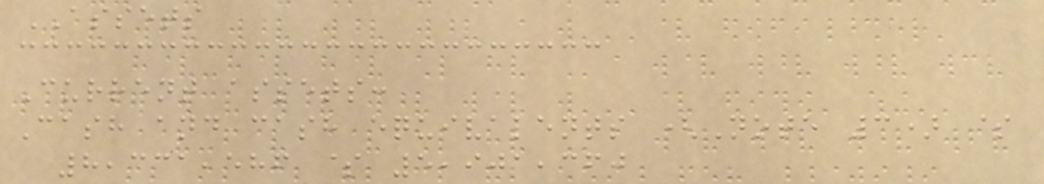ASSETS
Current assets:
Cash and cash equivalents (Note 3) $
8,331,586 $ 5,901,360
